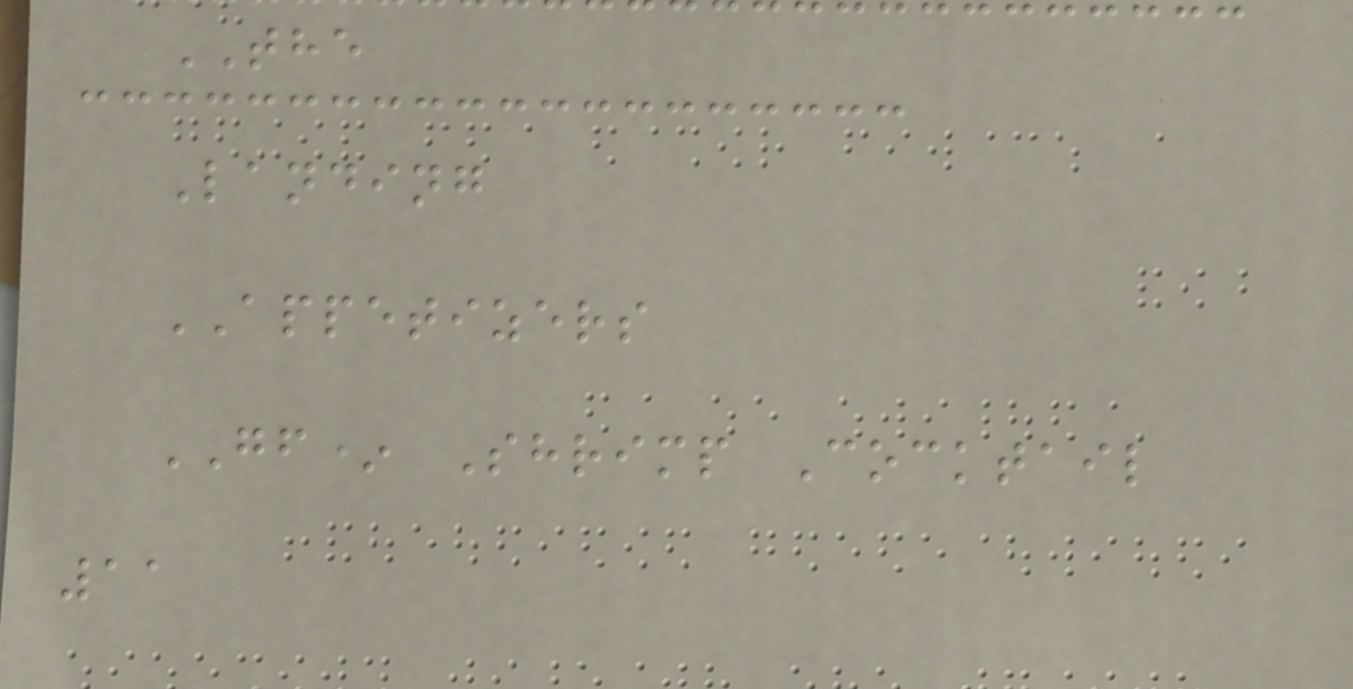THE
Landing
APPETIZERS
GF* Shrimp Cocktail
11
